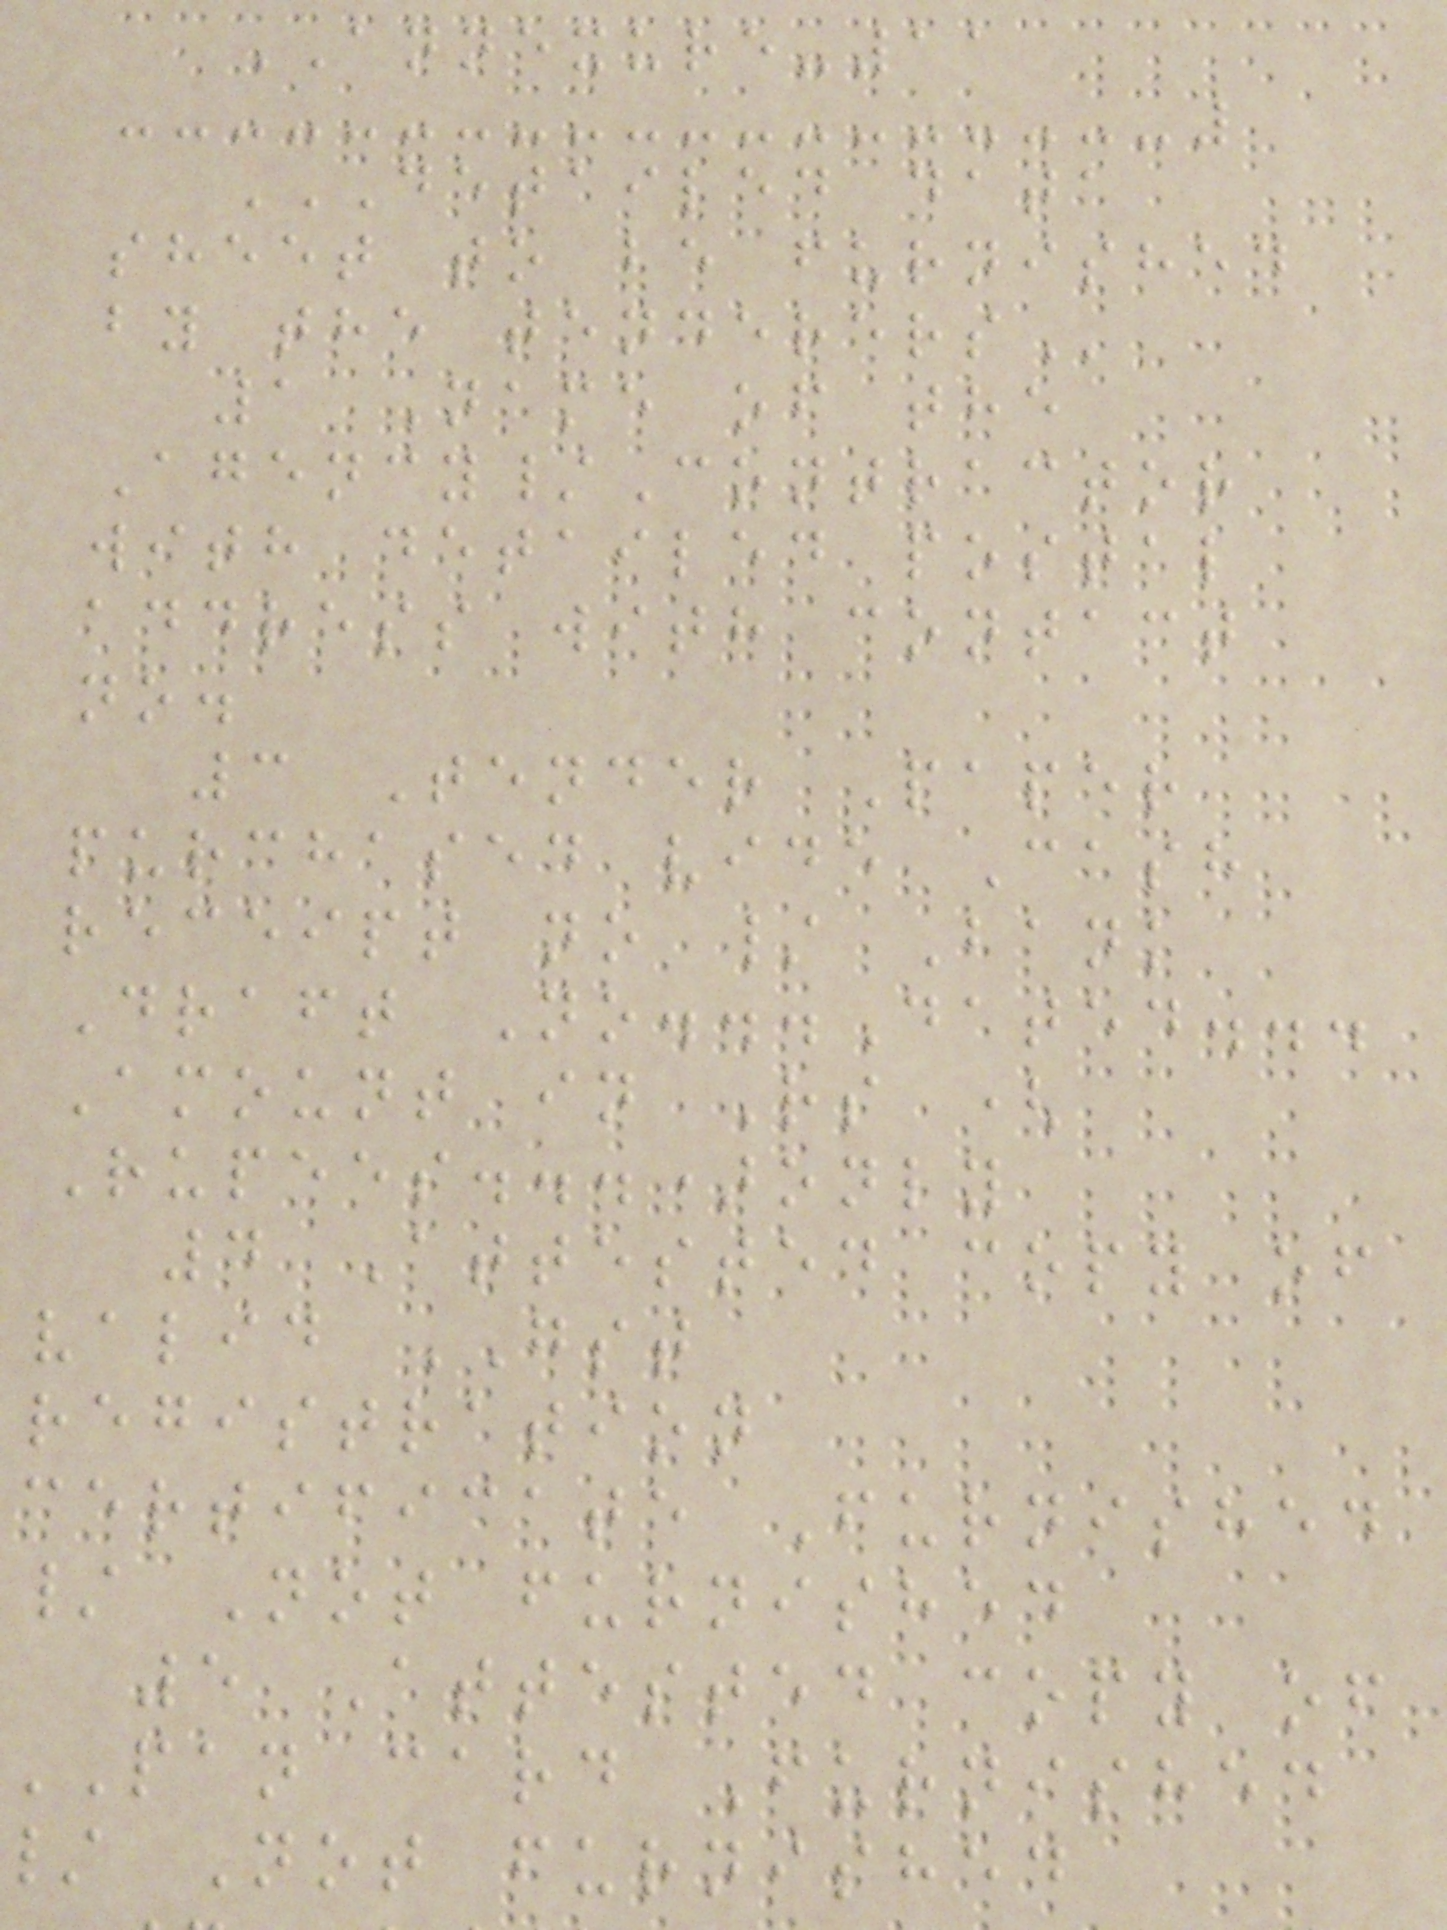ANNEXURE-11
DETAILED DATA
sheet to be furnished
by the
1 Name of the
Agency/Contractor
with detailed postal
address with contact
no.
3 Tender Paper
purchased vide Cash
receipt no / Bank
Draft No...Dated...
Amount in Rs (
Rupees...)only
4 Attested copy of
valid GST
registration
certificate Furnished
/ Not furnished
5 Attested copy of
PAN card Furnished
Not furnished
